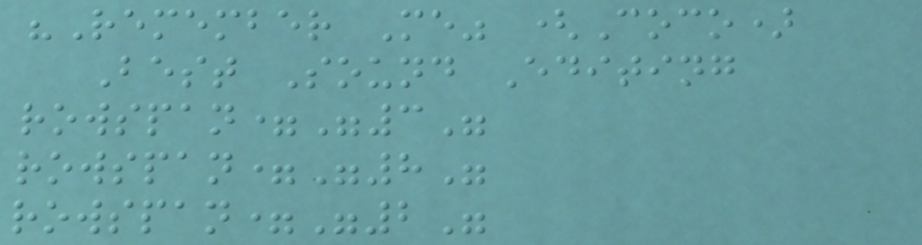"Remember Me" (Coco)
Best Sound Editing
rowspan="3"
rowspan="8"
rowspan="2"
